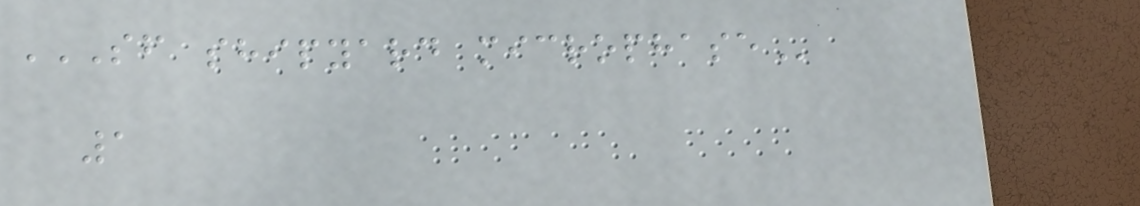SF SHIPYARD MICROPHASE
1
